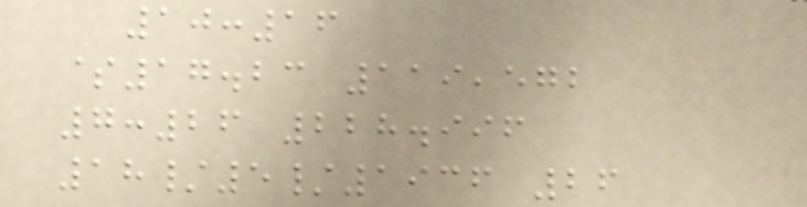10:16
$17.23 119,572
7:26 228.996
18/5/1936 26
